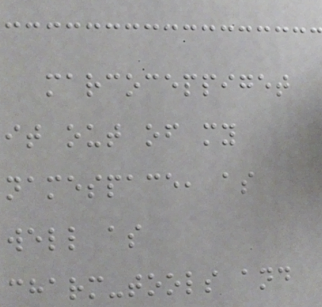marcoceppiget
it out of my
namespace, as
well as
charm-tools and
